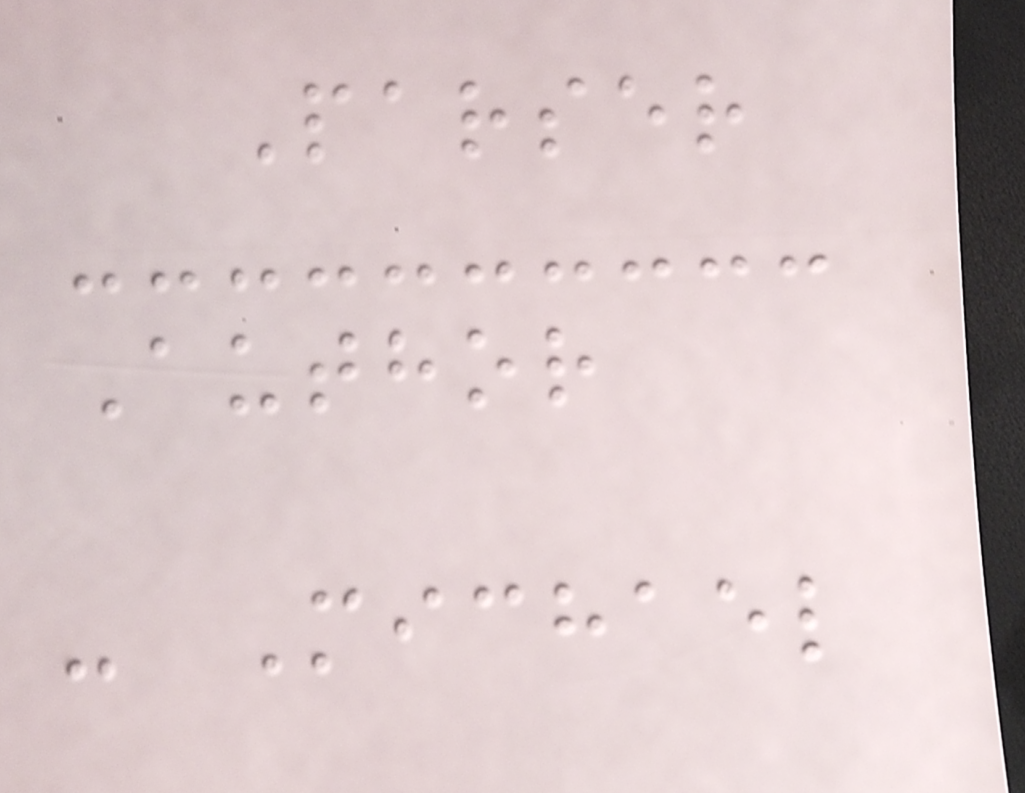Parser
Author
- Michael
